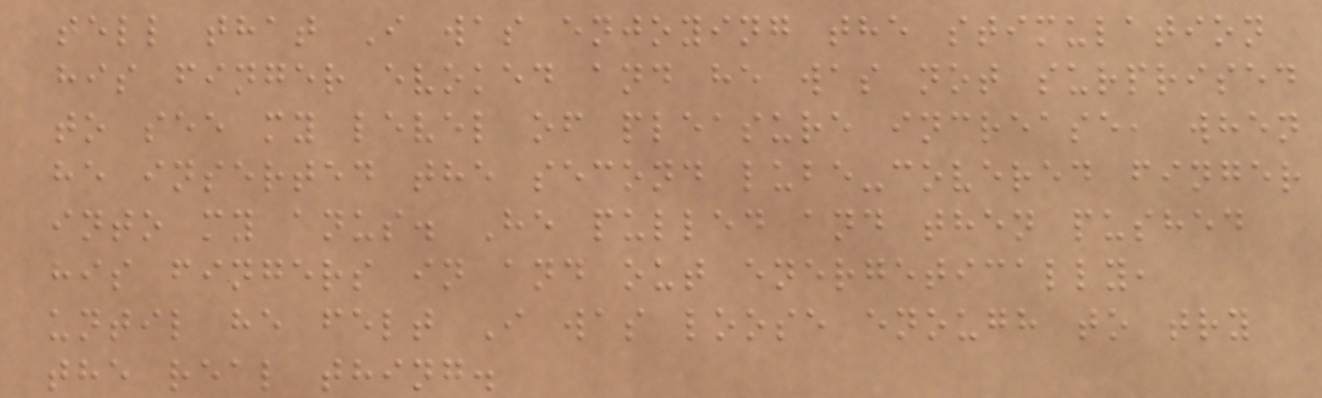tell that I was enjoying the stimulation
his finger evoked and he was not surprised
to see my level of pleasure increase, when
he inserted the second lube-covered finger
into my anus. He pulled and then pushed
his fingers in and out energetically,
until he felt I was loose enough to try
the real thing.
